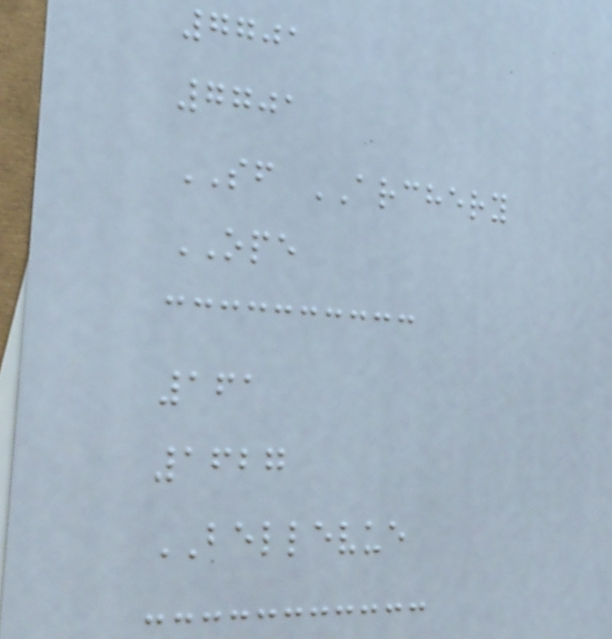7701
7701
SF ARCHERY
OPE
161
1627
BELLEVUE
